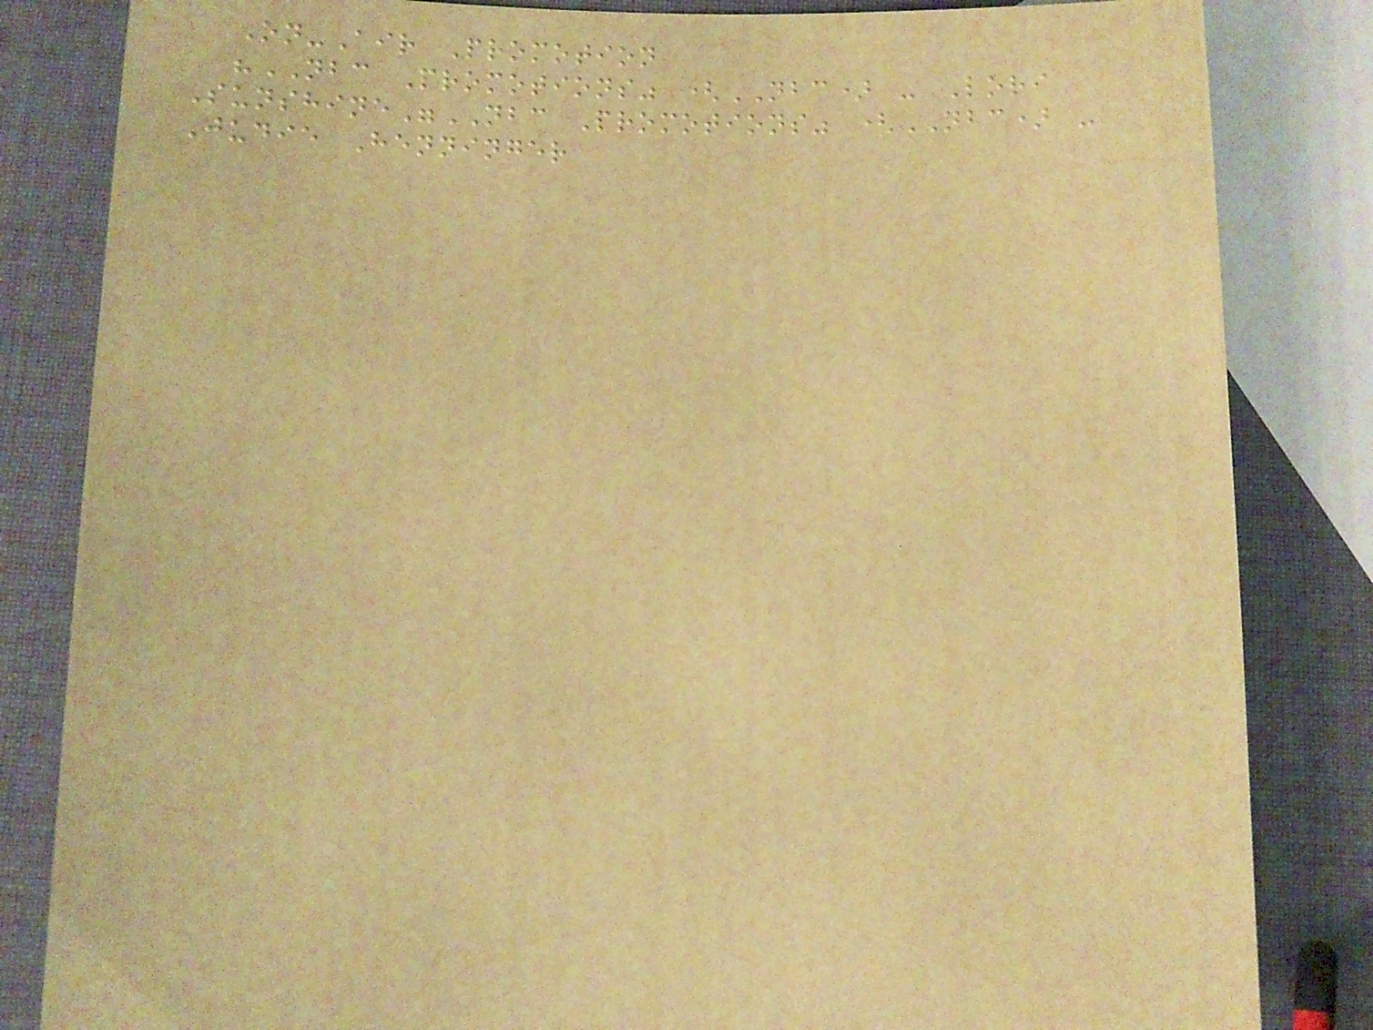On-Air Promotion
"NBC Promotions" (NBC) - Lori
Sunshine"NBC Promotions" (NBC) -
Judie Henninger
